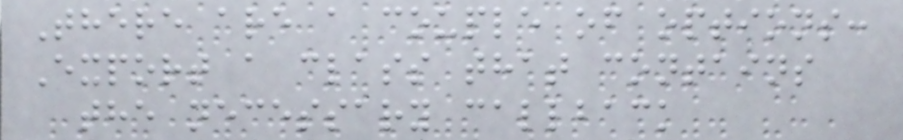There are a couple of options:
Export a class that contains
the necessary callback
